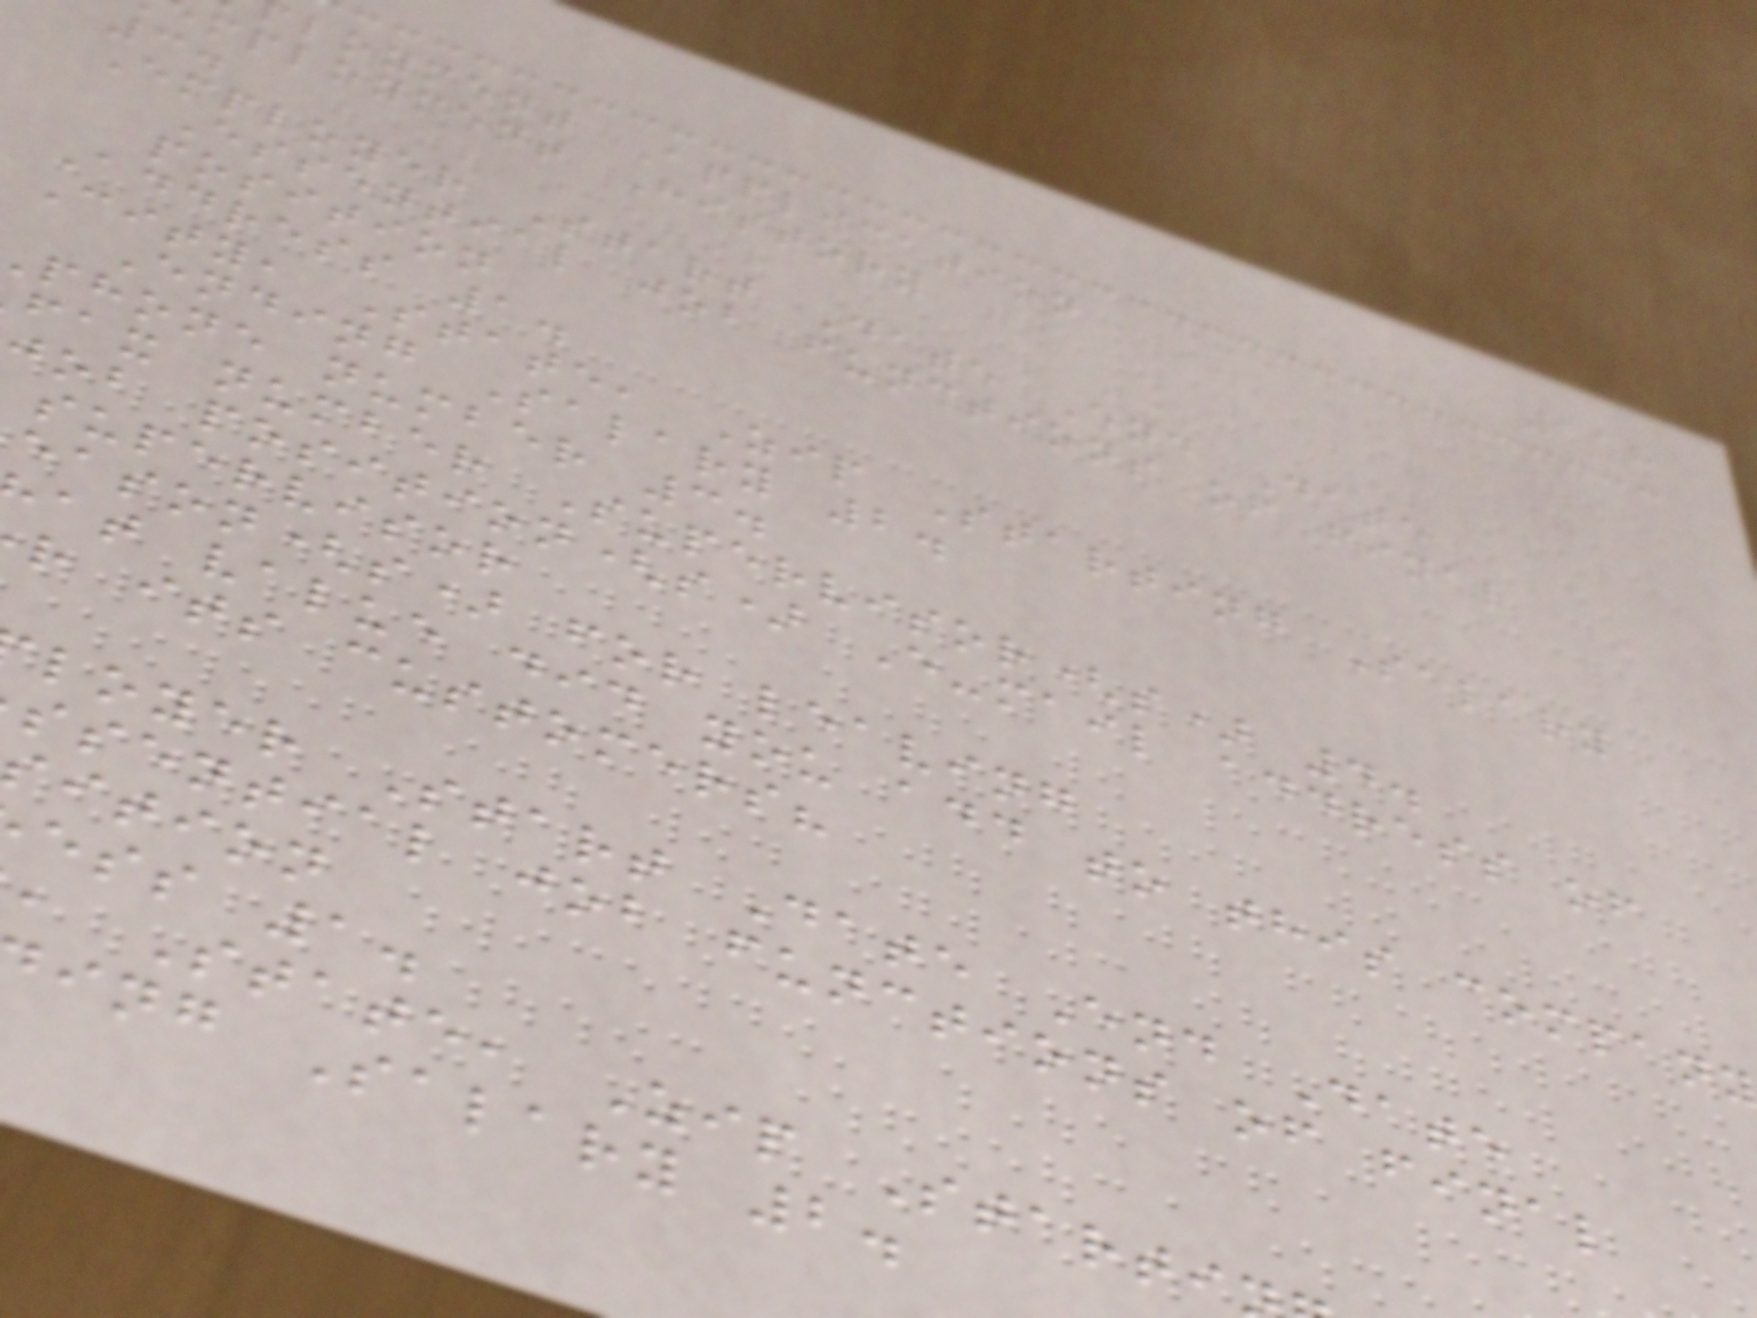118
loyment Application
mployment History
3.
Employer Start Date End Date
Essential job functions of final
position
Address 1.
City, State, Zip Starting Salary
Ending Salary 2.
phone number 3.
fax number Supervisor(s) 4.
job position(s) E-mail address of
supervisor
eason(s) for leaving
at value did you add to this company
r its customers?
loyer Start Date End Date
ssential job functions of final
ition
ess 1.
, State, Zip Starti
ing Salary 2.
